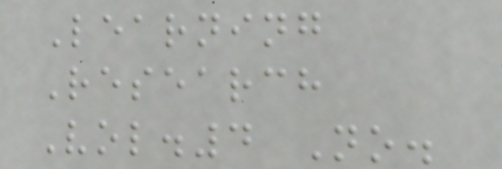Learning
Research
Vol.4 No.
